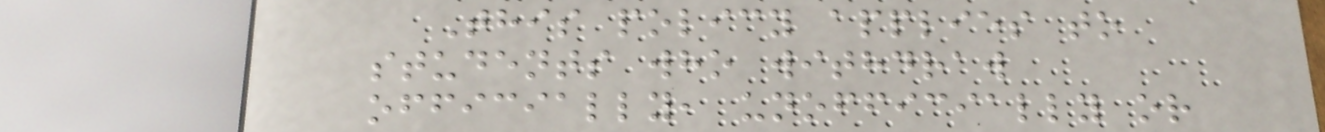This policy applies to
students who withdraw
officially, unofficially or
